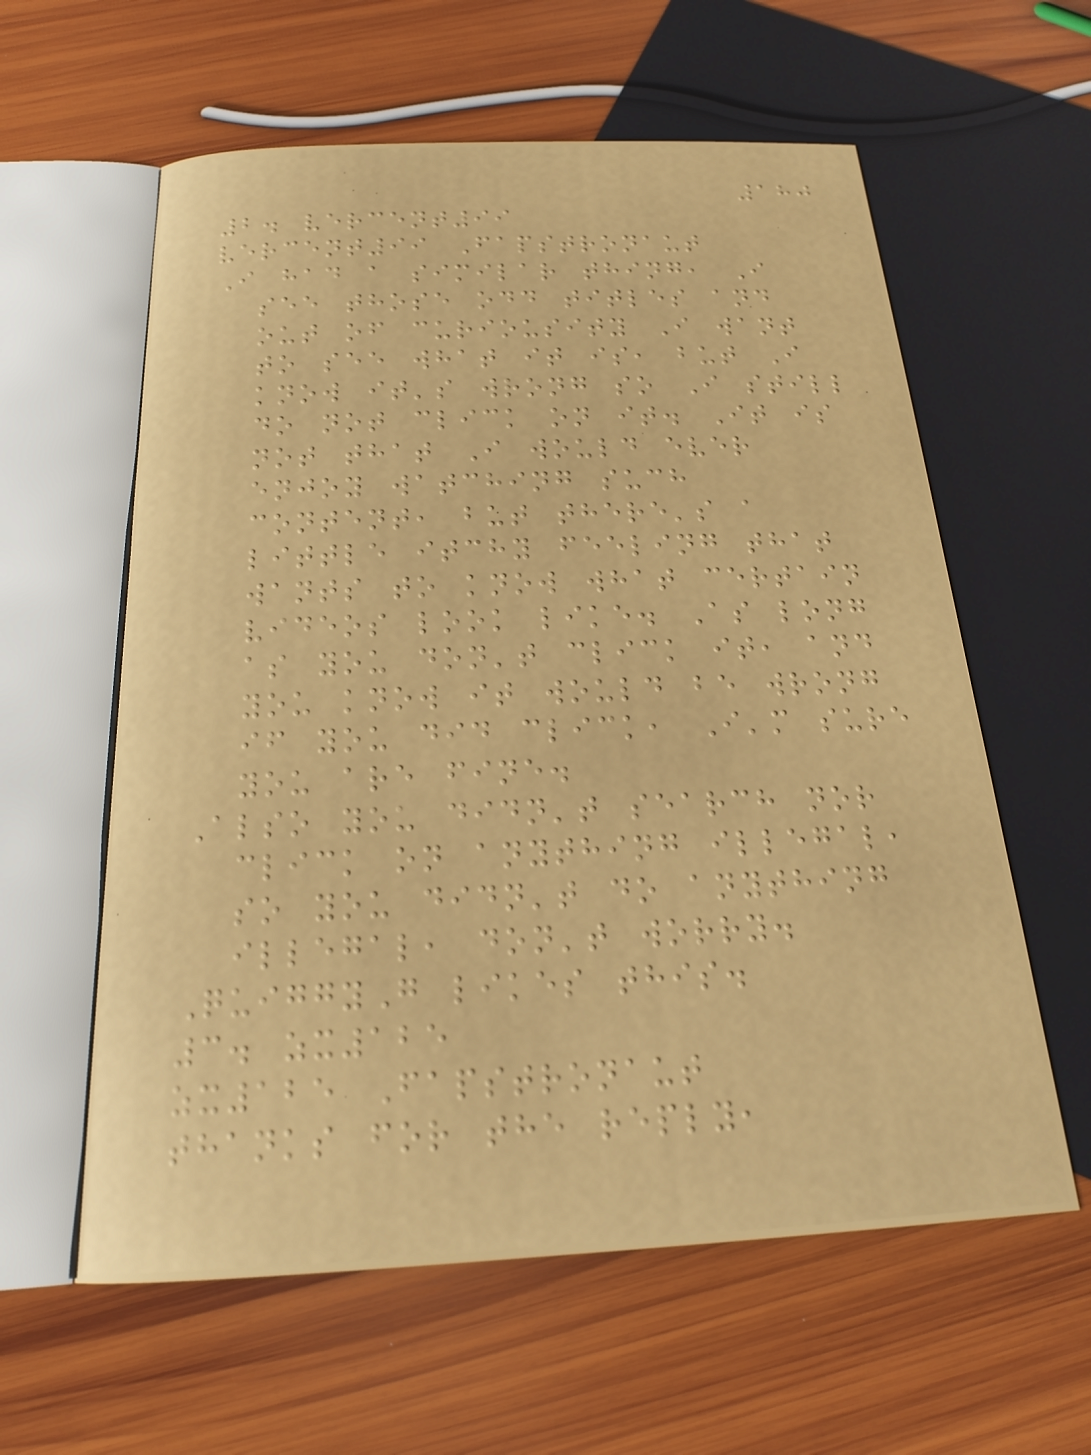180
2. vercent99
vercent99 Fapstronaut
I had a similar thing, I
see those odd titles and
out of curiousity I want
to see what it is, but I
know it's wrong so I still
do not click on it. It is
not that I would ever
enjoy watching such
content, but there's a
little itchy feeling that
wants to know what certain
videos look like. As long
as you don't click it, and
you know it would be wrong
if you did click, I'm sure
you are fine.
Also you didn't search nor
click on anything illegal,
so you didn't do anything
illegal, don't worry.
QuiggyG likes this.
3. zx125
zx125 Fapstronaut
thanks for the reply,
